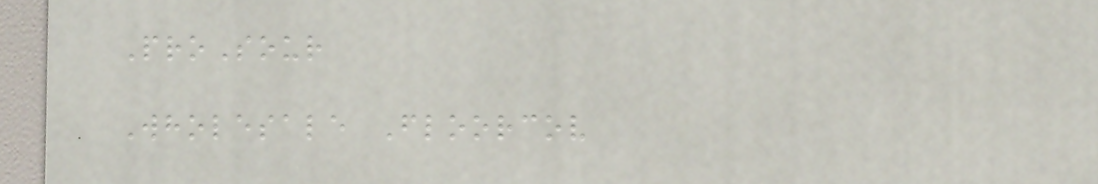ProSour
Wholesale Floorcov
